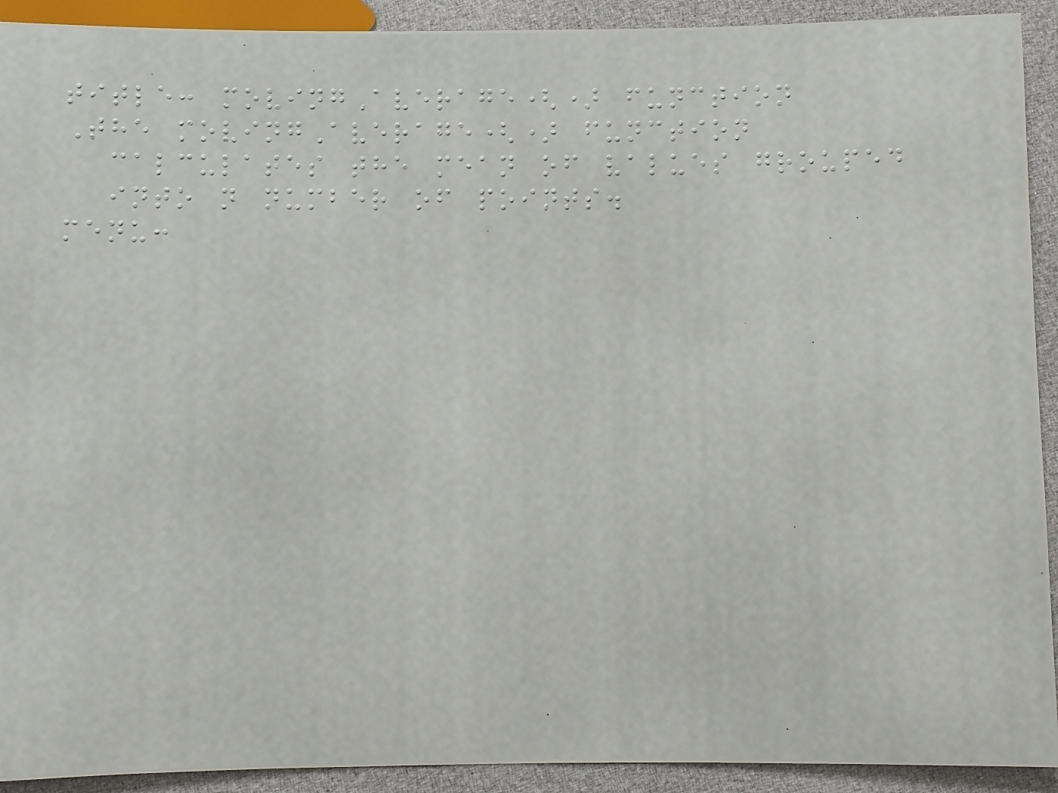title: movingAverage() function
The movingAverage() function
calculates the mean of values grouped
into n number of points.
menu:
